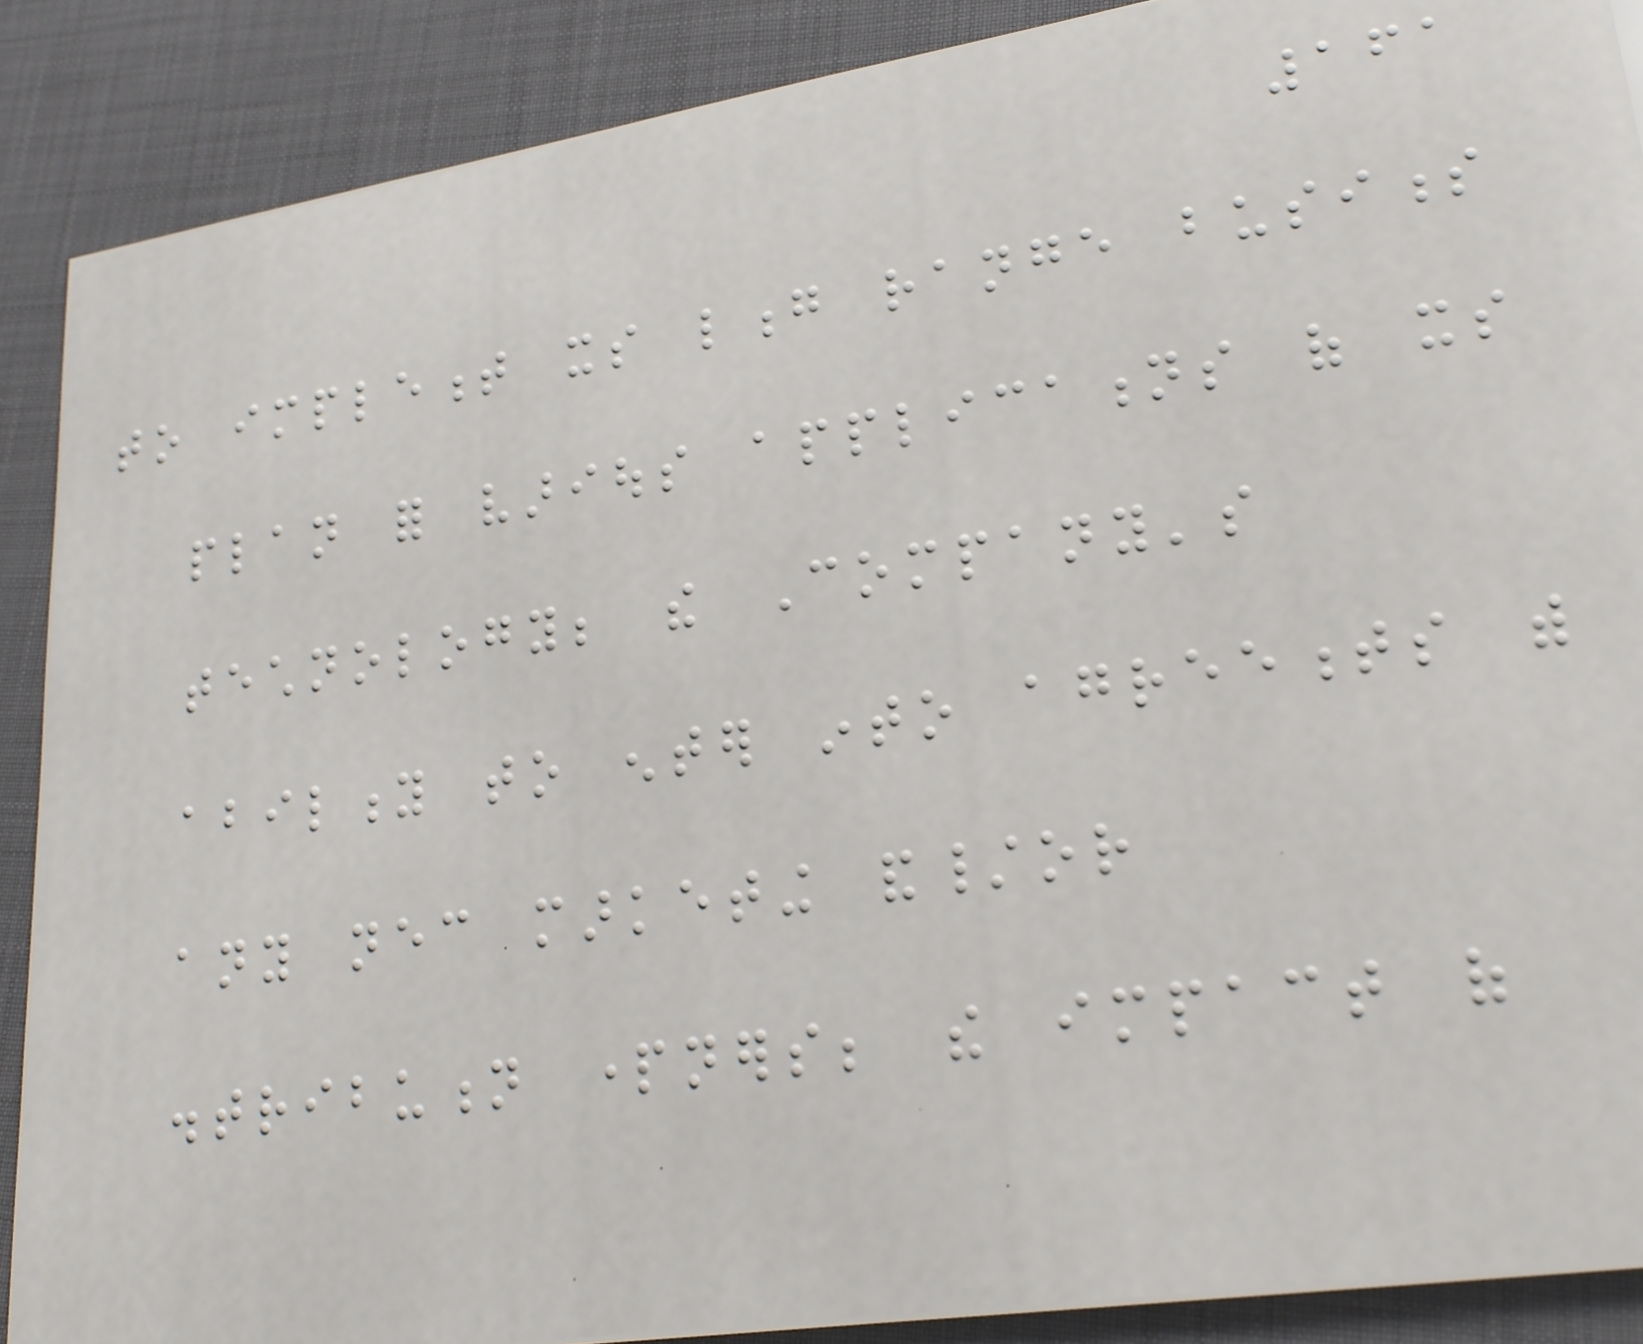161
to implement its long range business
plan for various applications of its
technology; the Company's
ability to enter into agreements with
any necessary marketing and/or
distribution partners; the impact of
